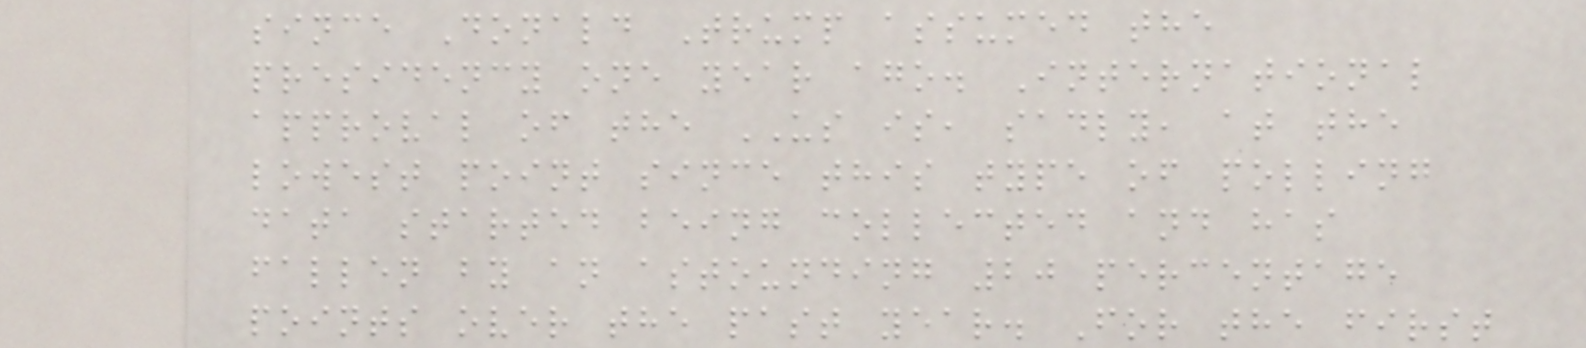since Donald Trump assumed the
presidency one year ago. International
approval of the US is, sadly, at the
lowest point since this type of polling
data started being collected and has
fallen by an astounding 20 percentage
points over the past year. For the first
